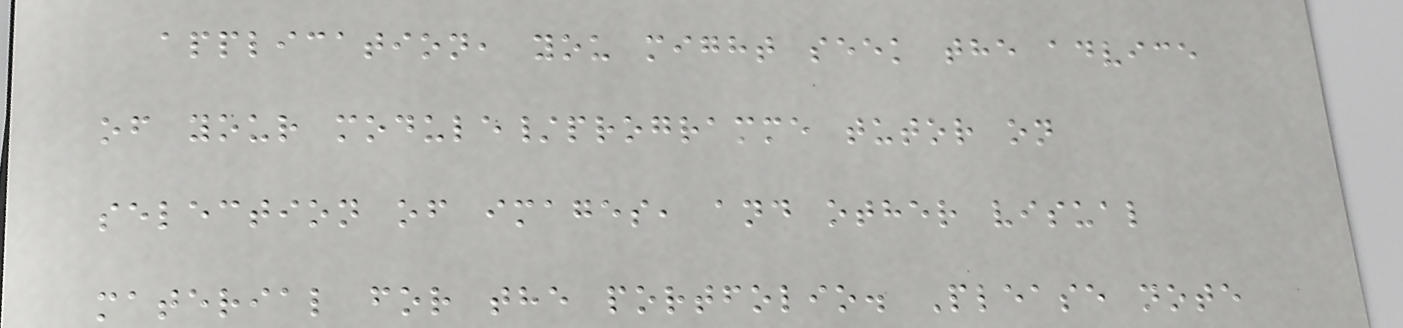application, you might seek the advice
of your module/programme tutor on
selection of images, and other visual
material for the portfolio. Please note
